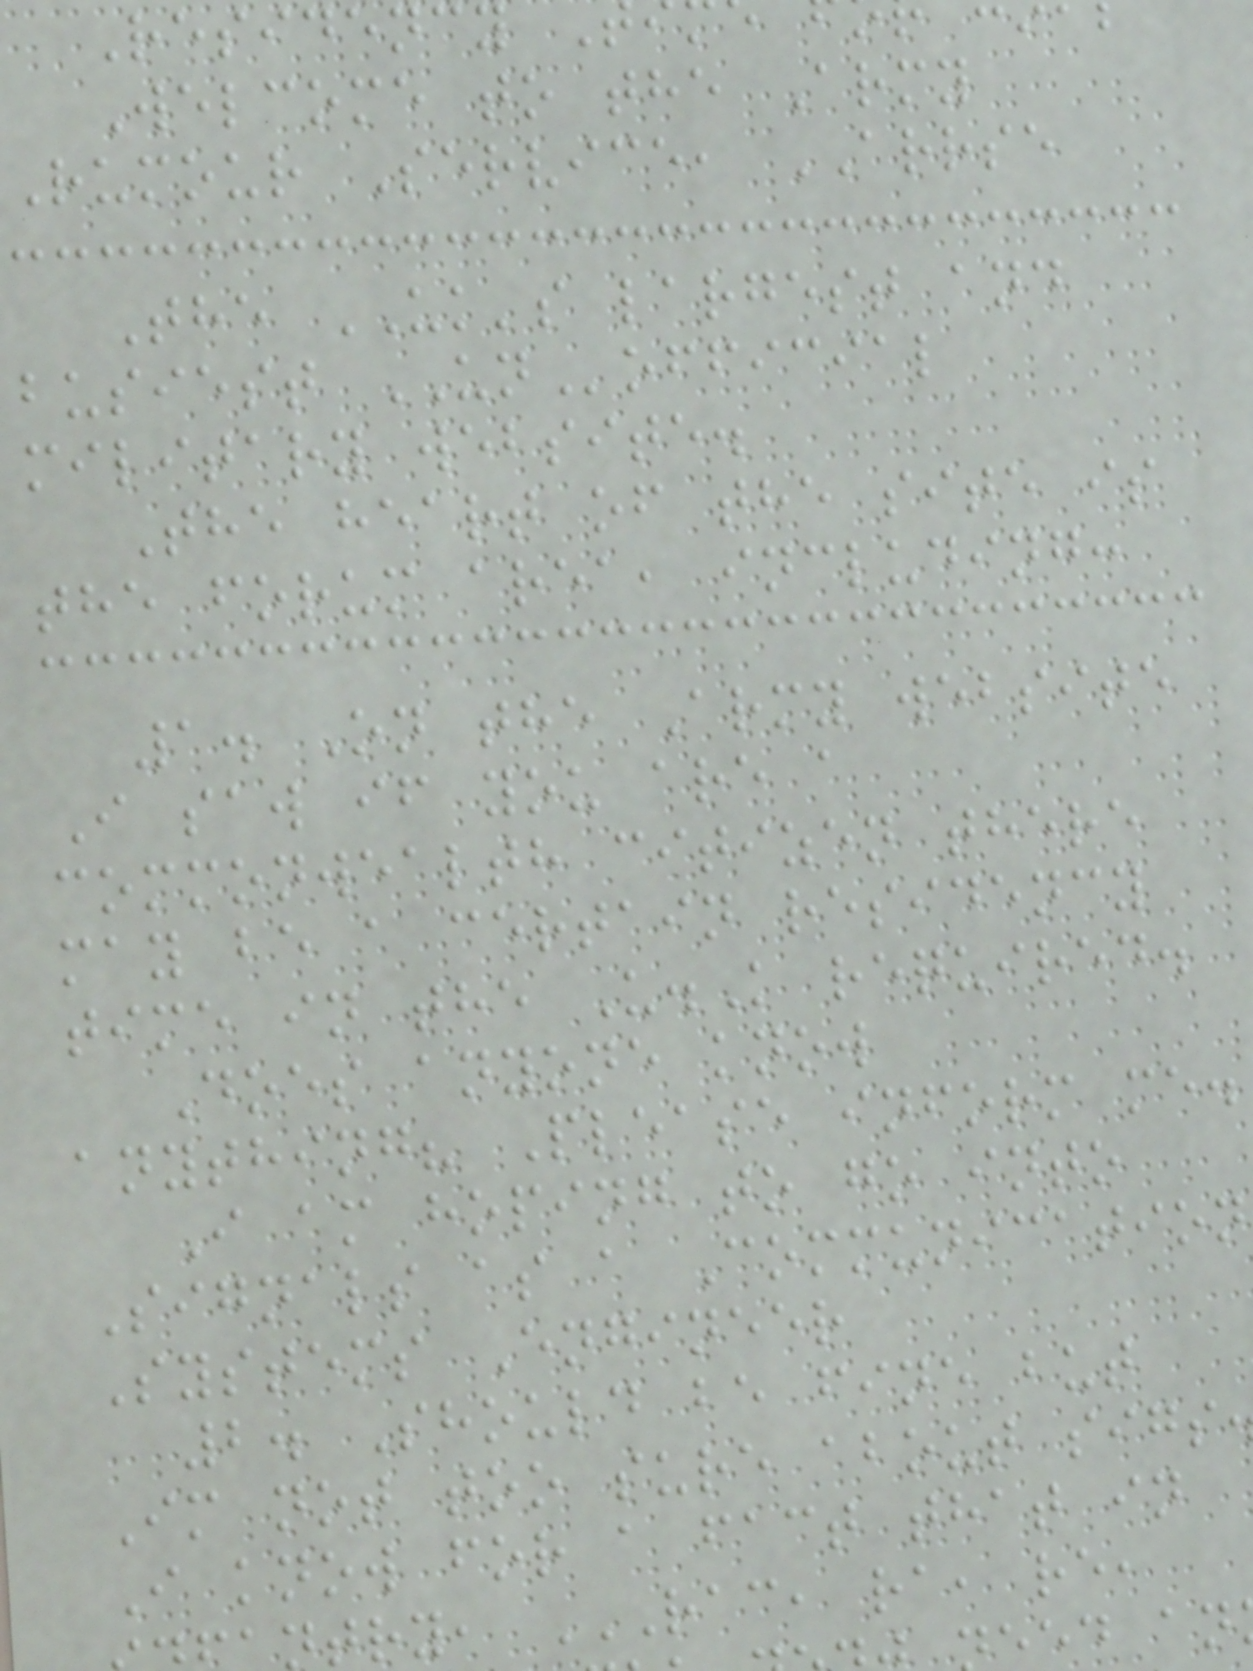Residency
Welcome to the Army
Rumour Service, ARRSE
The UK's largest and
busiest UNofficial
military website.
The heart of the site is
the forum area, including:
1. On the Army website
I saw if you are a
commonwealth citizen there
may be a certain residency
time in the U.K required.
Does anyone know
anything? Please inform me.
I am hoping to go into
Signals as a Communication
Systems Engineer
2. Should be fine but
Im not too sure about sigs
I know for a fact that in
